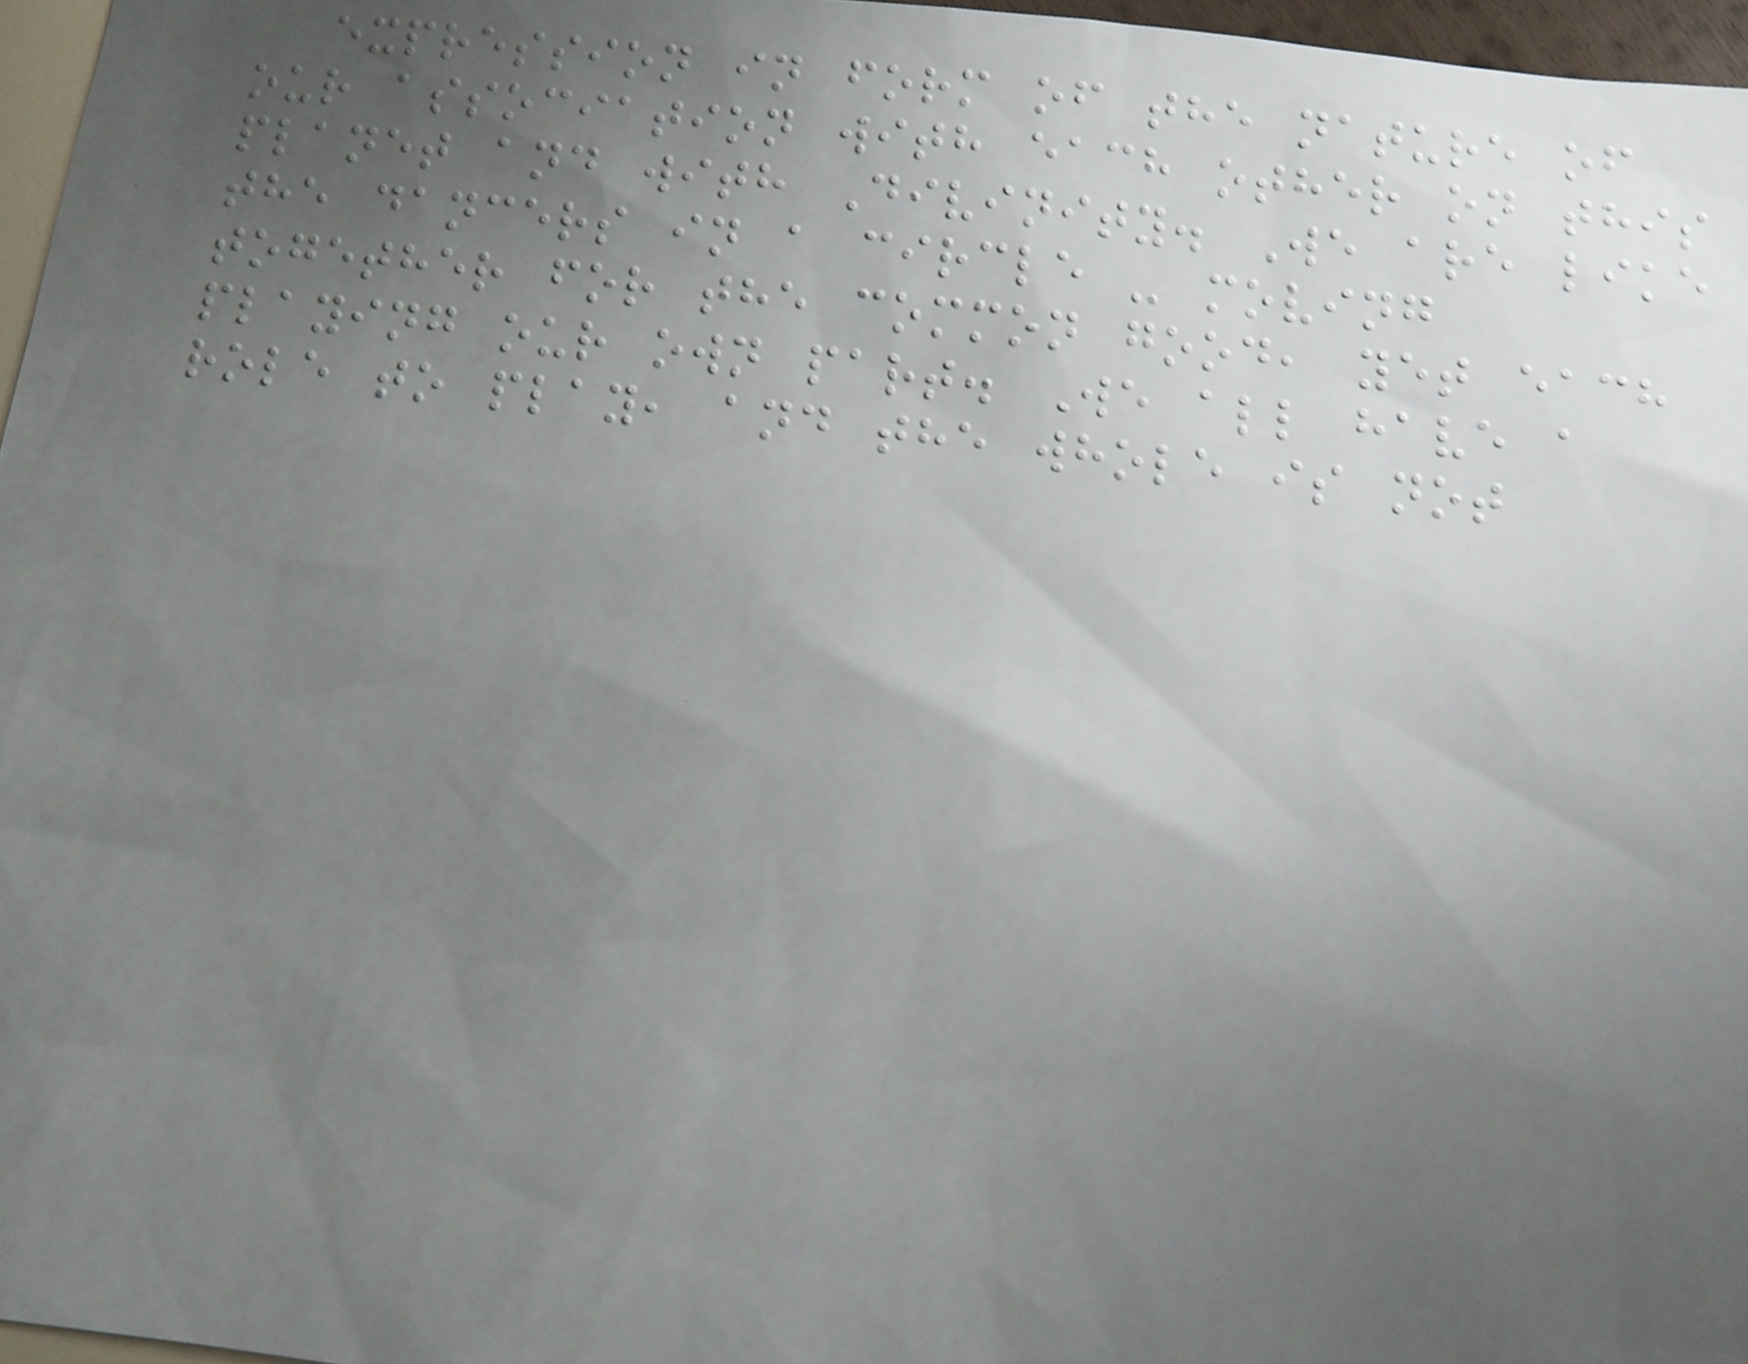expression in form of the nature of
our association with each other on this
planet and with Divinity. We are like
the dancers in a circle - moving
together for the common good, yet each
playing our own part. We all have a
role to play, and the whole is not
